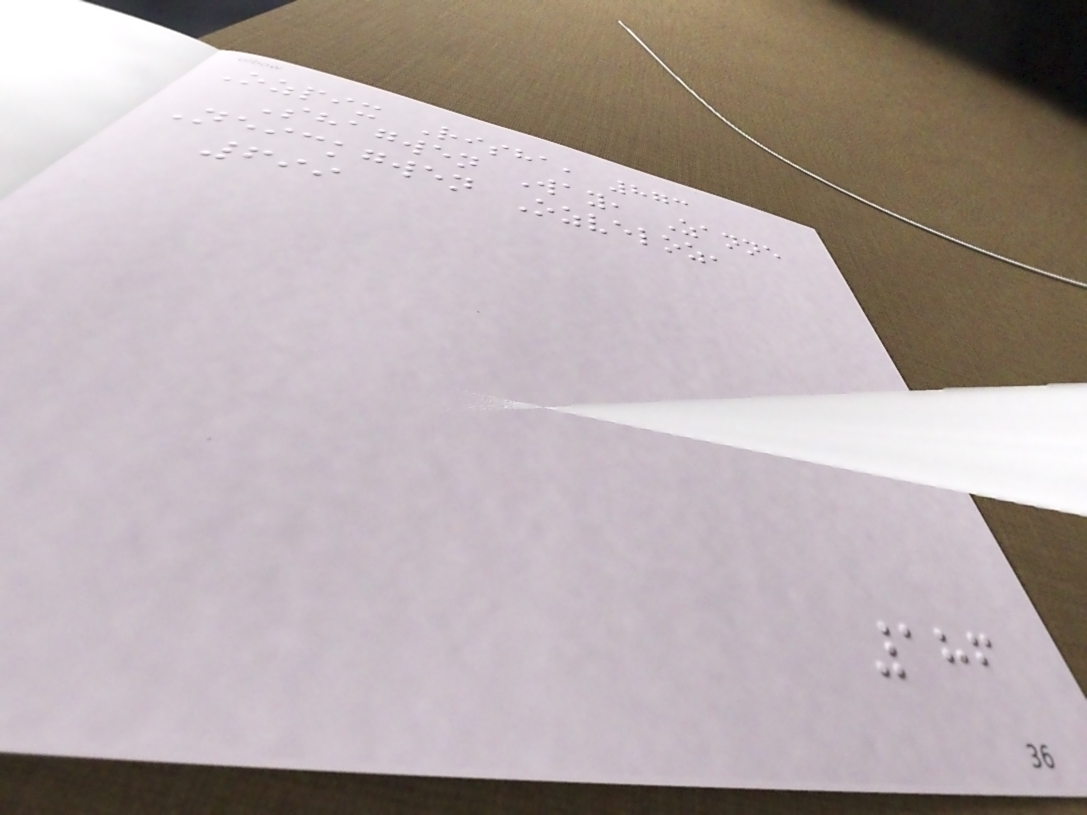Ozpix Risha, 873
Shagwen Way, Zanne
Neickgwen Ozveloz,
699
186
